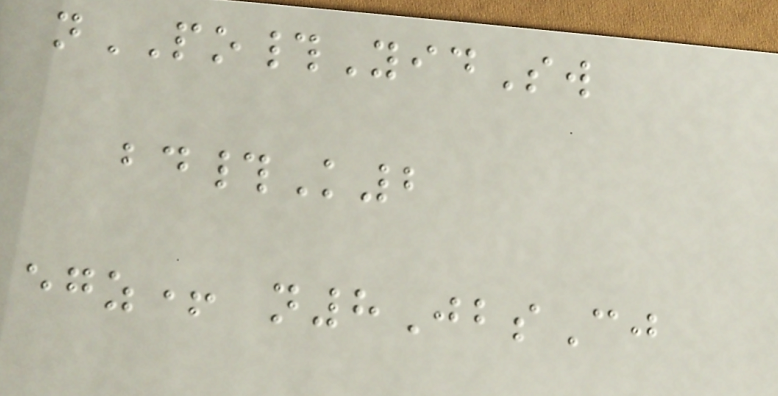nPO#YidSw
bd#K2
egz+ n8JbsCj
